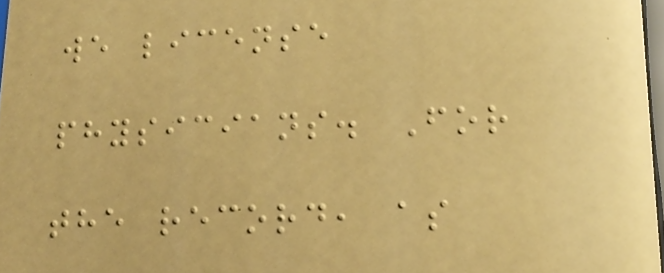we license
physicians. For
the record, as
